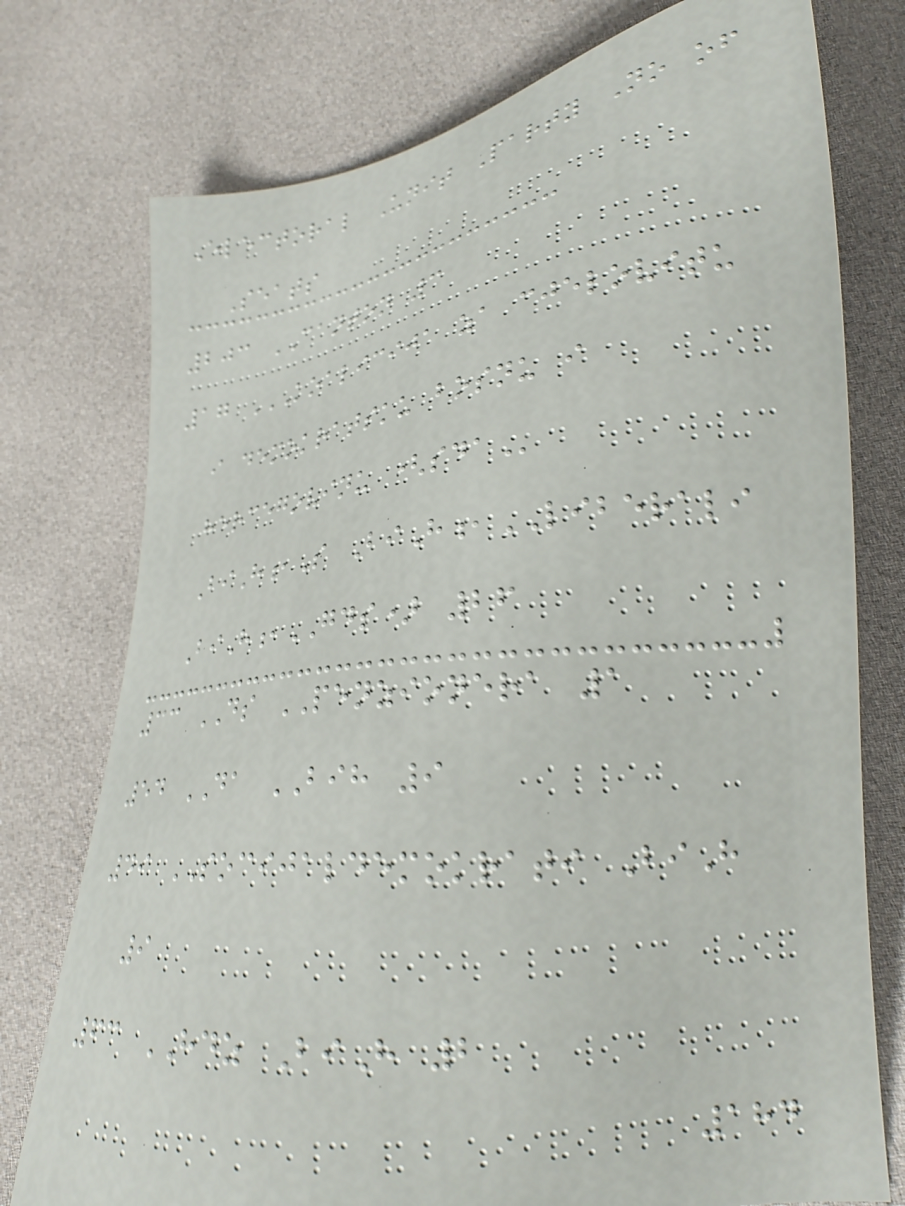Electoral Unit Party No of
Seats
203 CANTON 3
17 KOALICIJA ZA CJELOVITU
I DEMOKRATSKU BOSNU I
HERCEGOVINU (SDA
BiH,S BiH,LIBERALI
BiH,GDS) 26
33 DS PENZIONERA 1
54 DA BIH 9
49 SOCIJALDEMOKRATI BiH
9
63 HDZ BiH 2
184
